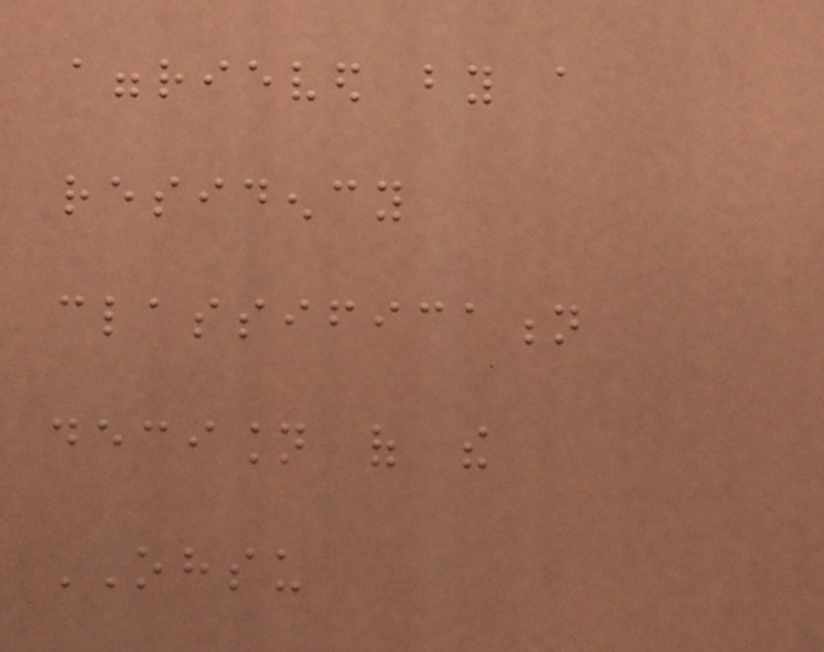aggrieved by a
residency
classification
decision of the
OHSU
